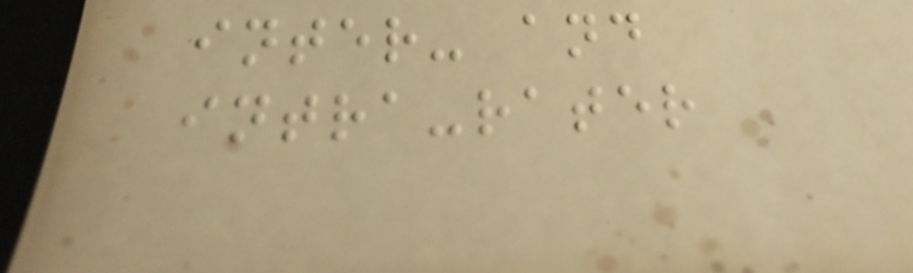inter- and
intra-rater
